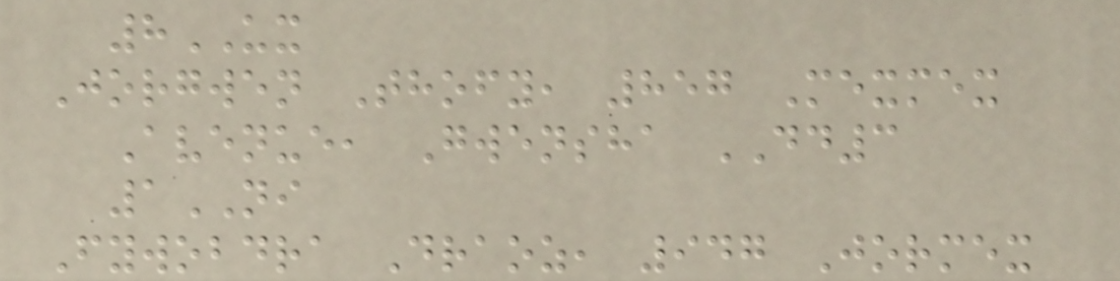8UX
Jorgwen Thofy, 857 Mexmex
Avenue, Gwensha DD3
1NI
Fywobdra Draoz, 947 Jormex
